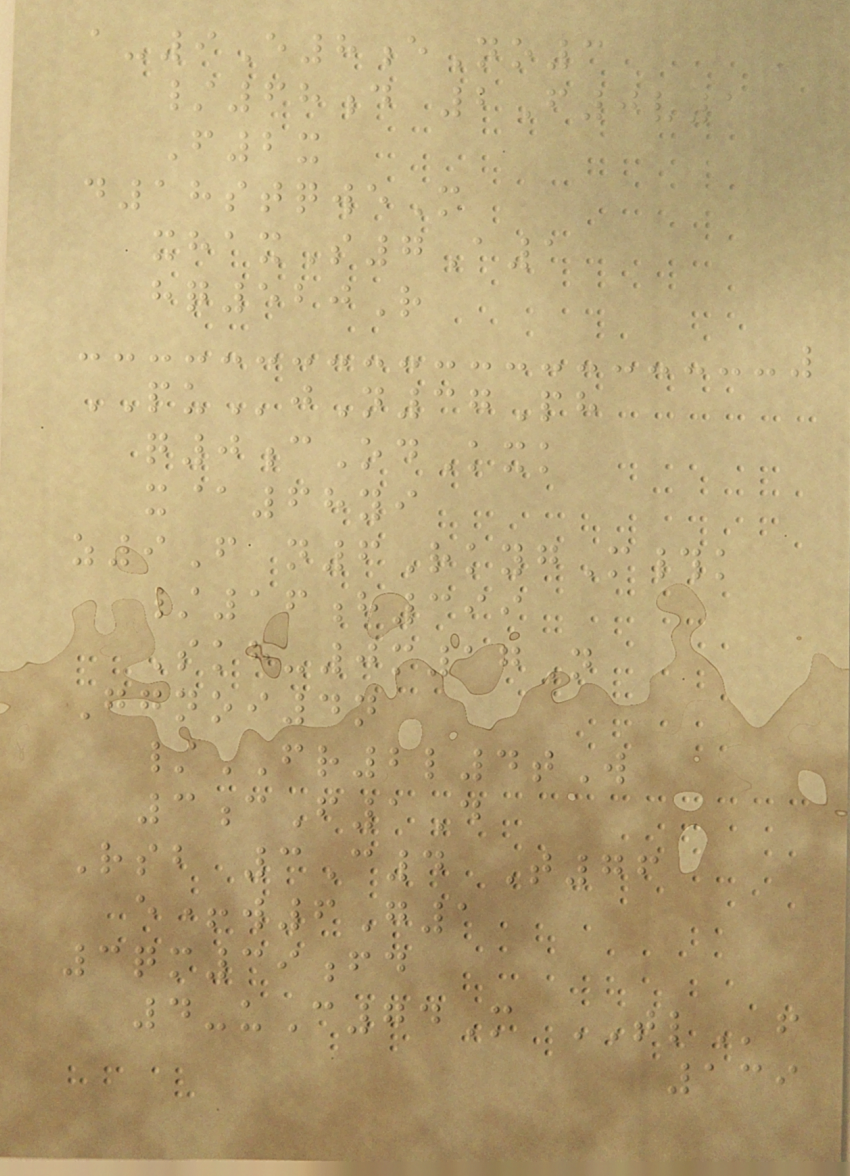a-9E8eNo3
/68d 2F0v1
F2x
d18stqweM
xhaxS7A1
hq520R
PUjN37Ph
q0cOdKxk
x@68yi
z9F n6RkygM#k
/16h399
Skh-0m17N
Ggnoi4n
/FR2l4tW
3cF1D
Rsb 3C4 T76
e+w6G1
3qm39fd
4-uC74M TLf
139
